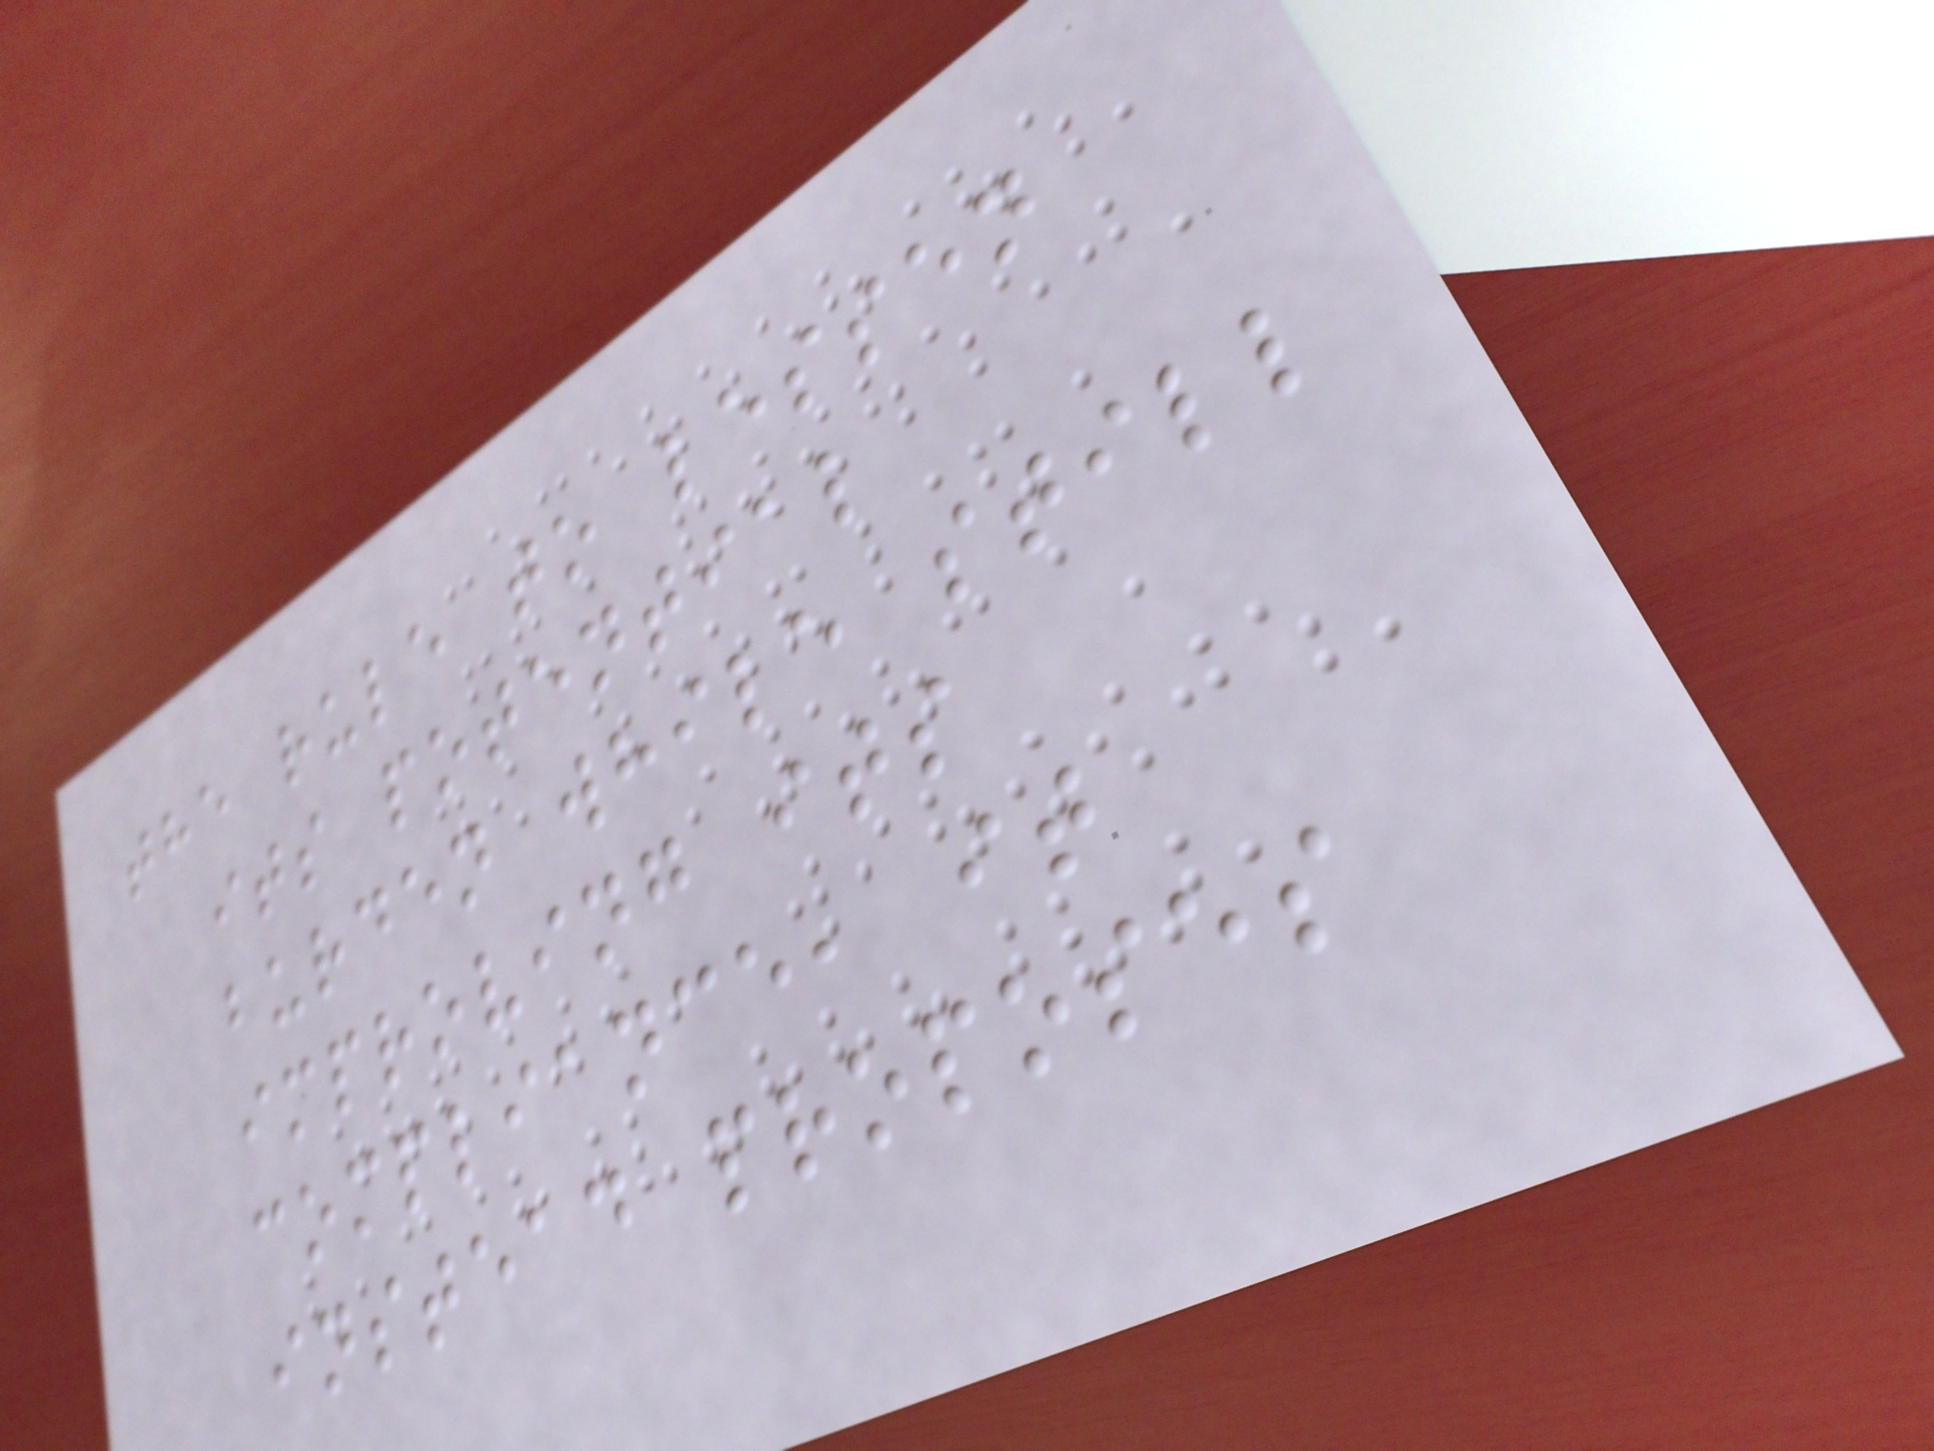the rule to lessen
its potential
burden while still
improving its
compliance, it
instead proposes
